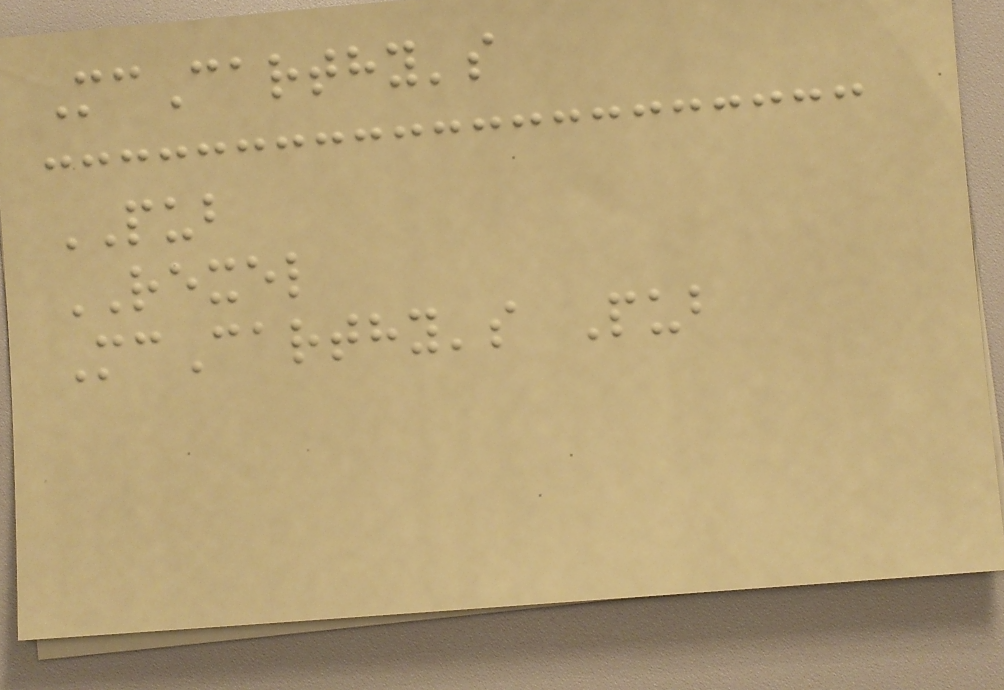McCarthy's
PUB
REXEL
McCarthy's Pub
